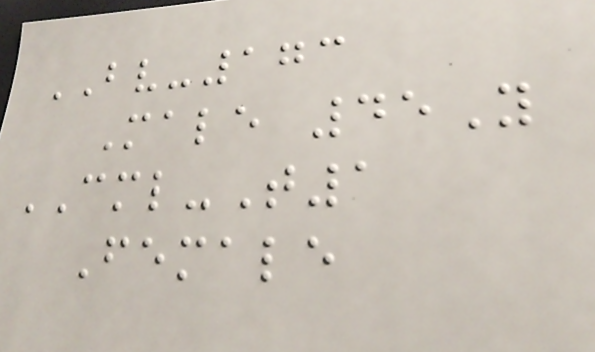BV-173
Male 45Y
CML-T1
Female
